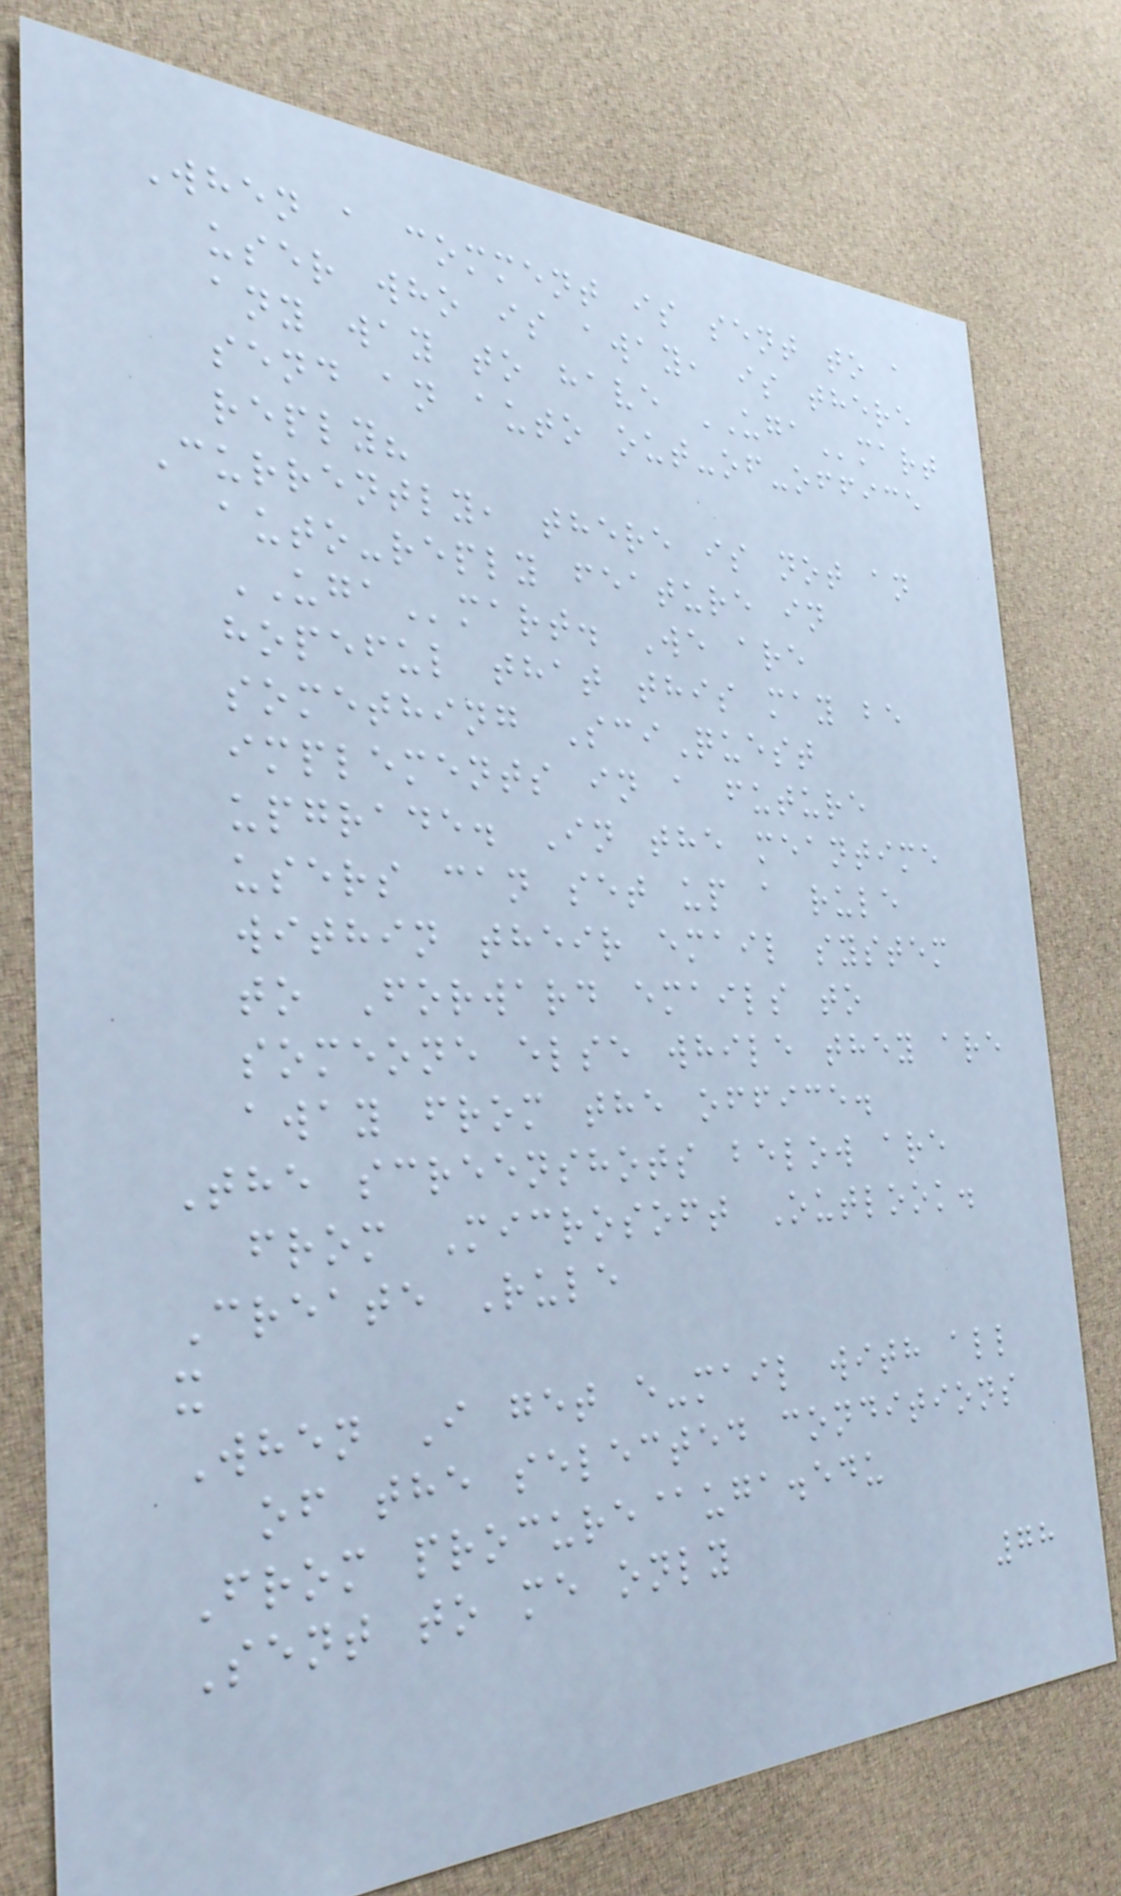When a comment is sent to a
user who is away, is there
any way to have UGAmart
send an auto out-of-office
reply?
Currently, there is not an
auto-reply feature in
UGAmart. We are
hopeful that this may be
something SciQuest
implements in a future
upgrade. In the meantime
users can set up a rule
within their email system
to Forward emails to
someone else while they are
away from the office.
The screenshots below are
from Microsoft Outlook.
Create Rule
x
When I get e-mail with all
of the selected conditions
From procure@uga.edu
Sent to me only
78
